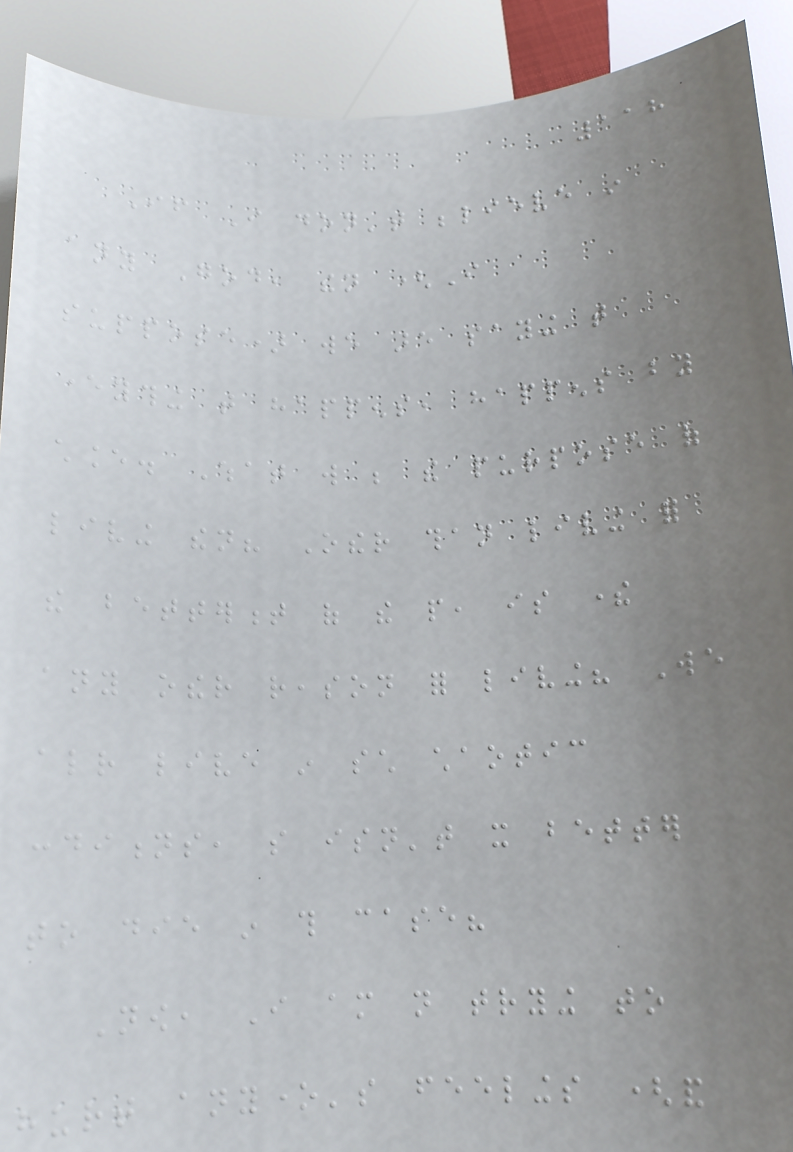118
If I don't believe in
any God, then (I
suppose) we are saying that
everything that happens, happens by
chance. What will be the purpose of
living then? Other than living for
the betterment of the people, is there
any other reason for living? We
already live in such chaotic
conditions, so isn't it better
to die in this case?
Now, I am not trying to
hurt anyone's feelings (and
